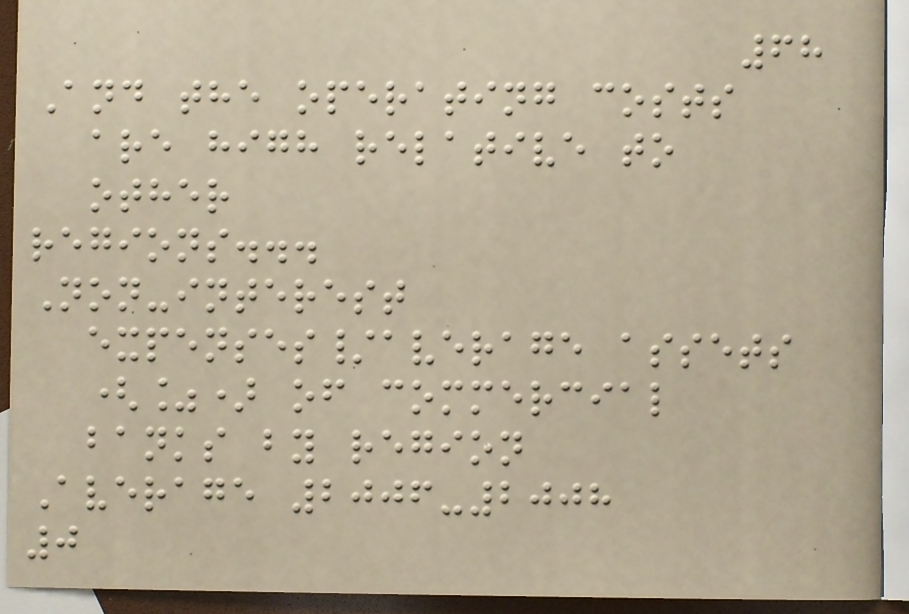68
And the operating costs
are high relative to
other
regions...
Non-interest
expenses/average assets
(%) of commercial
banks by region
Average 2006-2008
0
